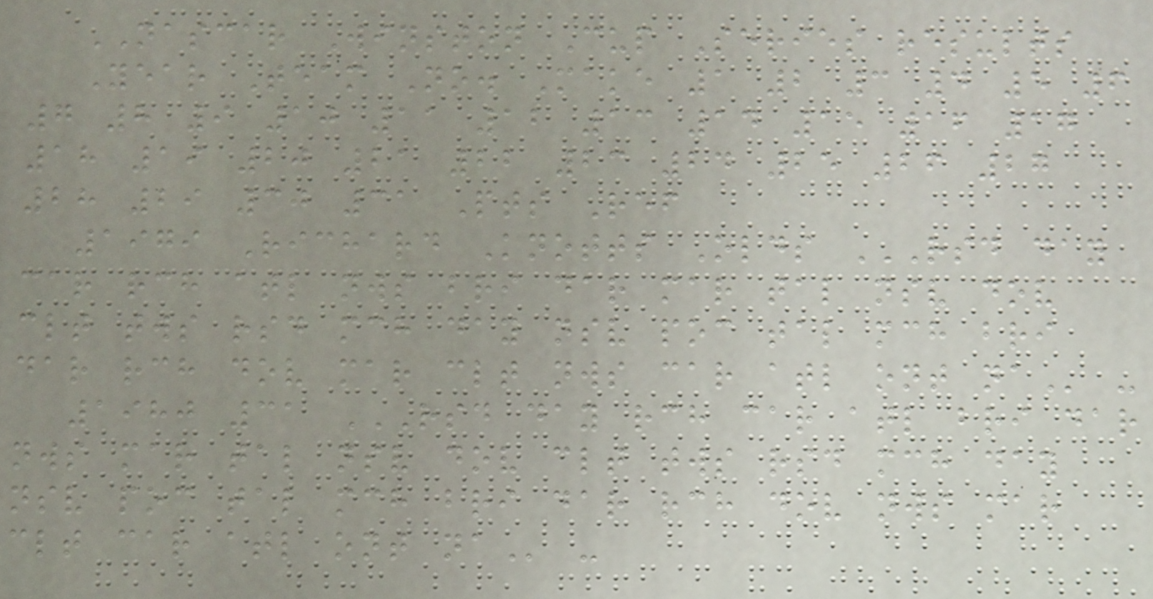NASCAR Winston Cup Series results
Year Team No. Make 1 2 3 4 5 6
7 8 9 10 11 12 13 14 15 16 17
18 19 20 21 22 23 24 25 26 27
28 29 30 31 Pts Ref
1979 Richard Knotts Olds RSD DAY
CAR RCH ATL NWS BRI DAR MAR TAL NSV DOV
CLT TWS RSD MCH DAY NSV POC TAL MCH BRI
DAR RCH DOV MAR CLT NWS CAR ATL ONT NA -
1980 31 RSD DAY RCH CAR ATL BRI DAR
NWS MAR TAL NSV DOV CLT TWS RSD MCH DAY
NSV POC TAL MCH BRI DAR RCH DOV NWS MAR
CLT CAR ATL ONT NA -
